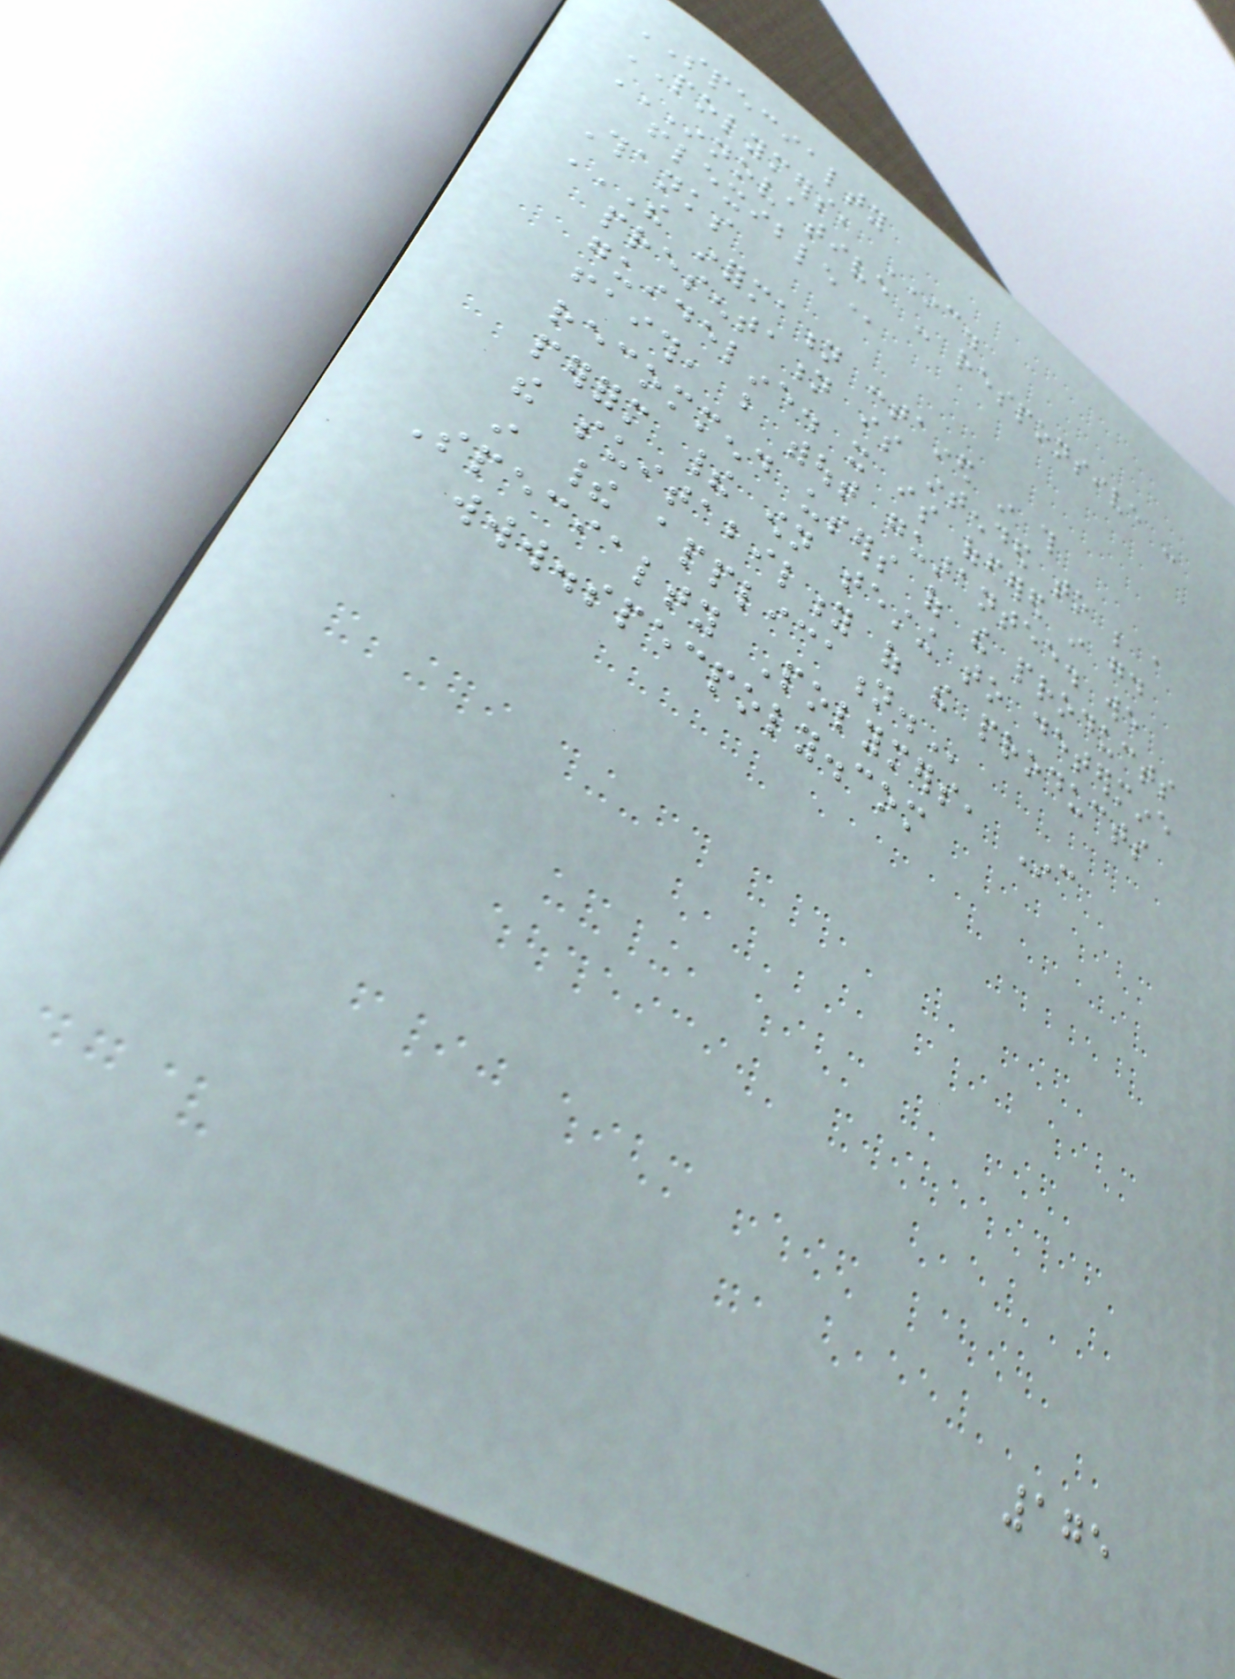SPECIALTY
POLYMERS, INC.
INNOVATIVE - RESPONSIVE -
FLEXIBLE
Thanks
THE INFORMATION CONTAINED IN THIS
PRESENTATION IS INTENDED TO BE A
GUIDELINE. IT IS OFFERED IN GOOD
FAITH, BUT WITHOUT GUARANTEE. WE
RECOMMEND USERS OF THE PRODUCTS
PERFORM THEIR OWN TESTING TO DETERMINE
THE SUITABILITY OF THE PRODUCTS
IN THEIR APPLICATION.
Specialty Polymers, Inc
www.specpoly.com
175
